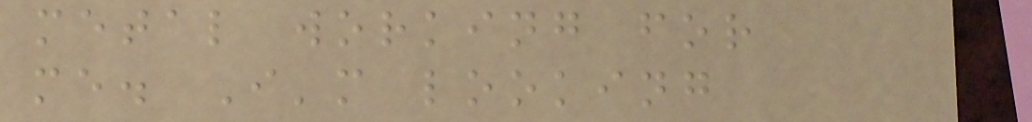metal working for
me. I'm looking
